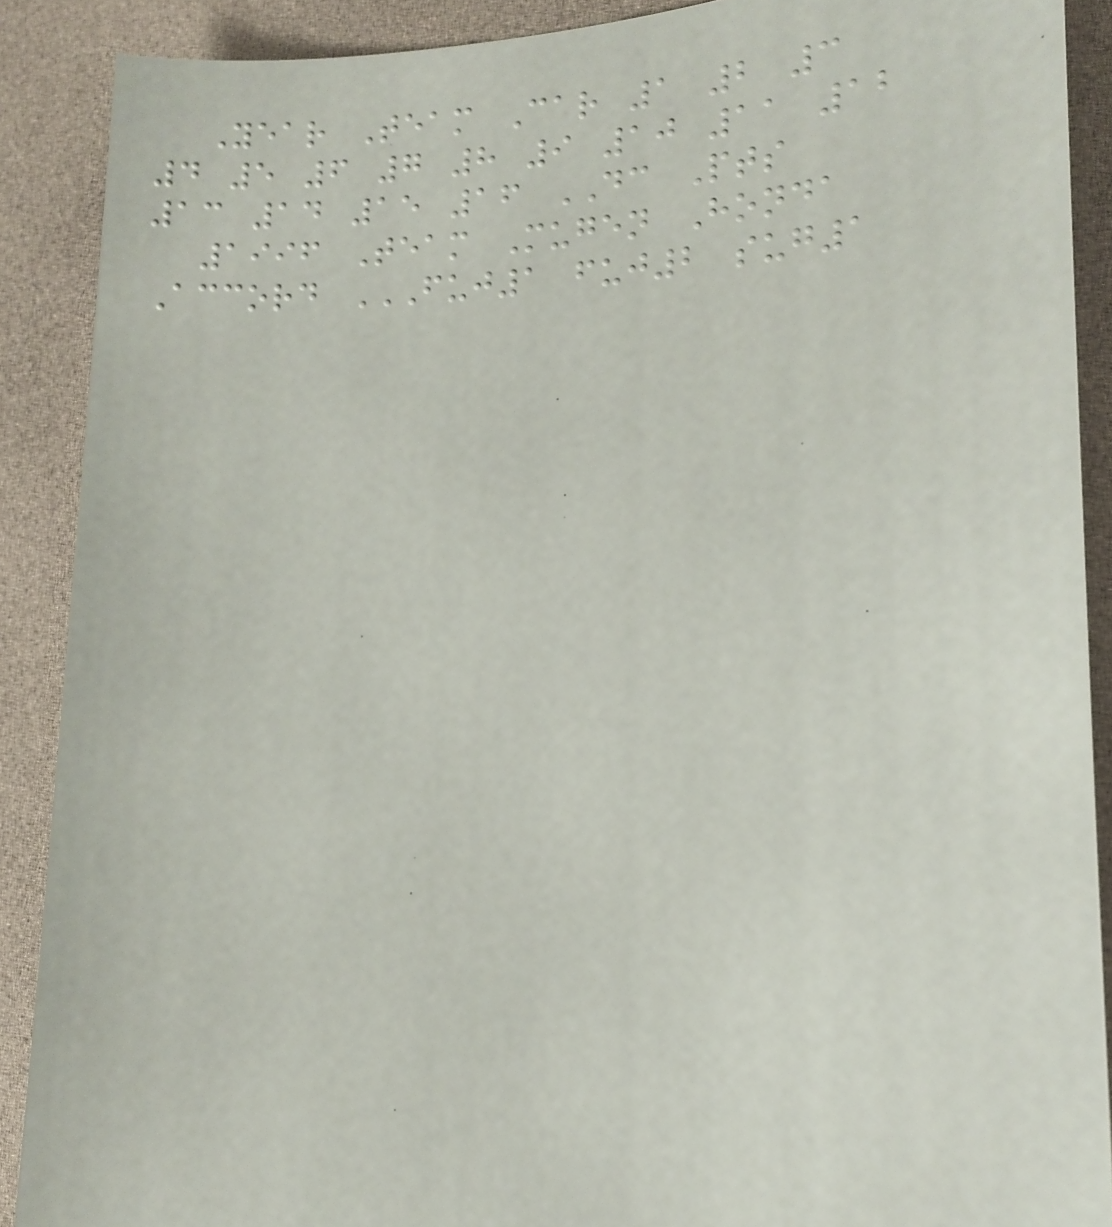Year Team Car 1 2 3
4 5 6 7 8 9 10 11 12
13 14 15 16 DC Pts
1996 Team Mugen Honda
Accord FUJ1 FUJ2 SUG1
